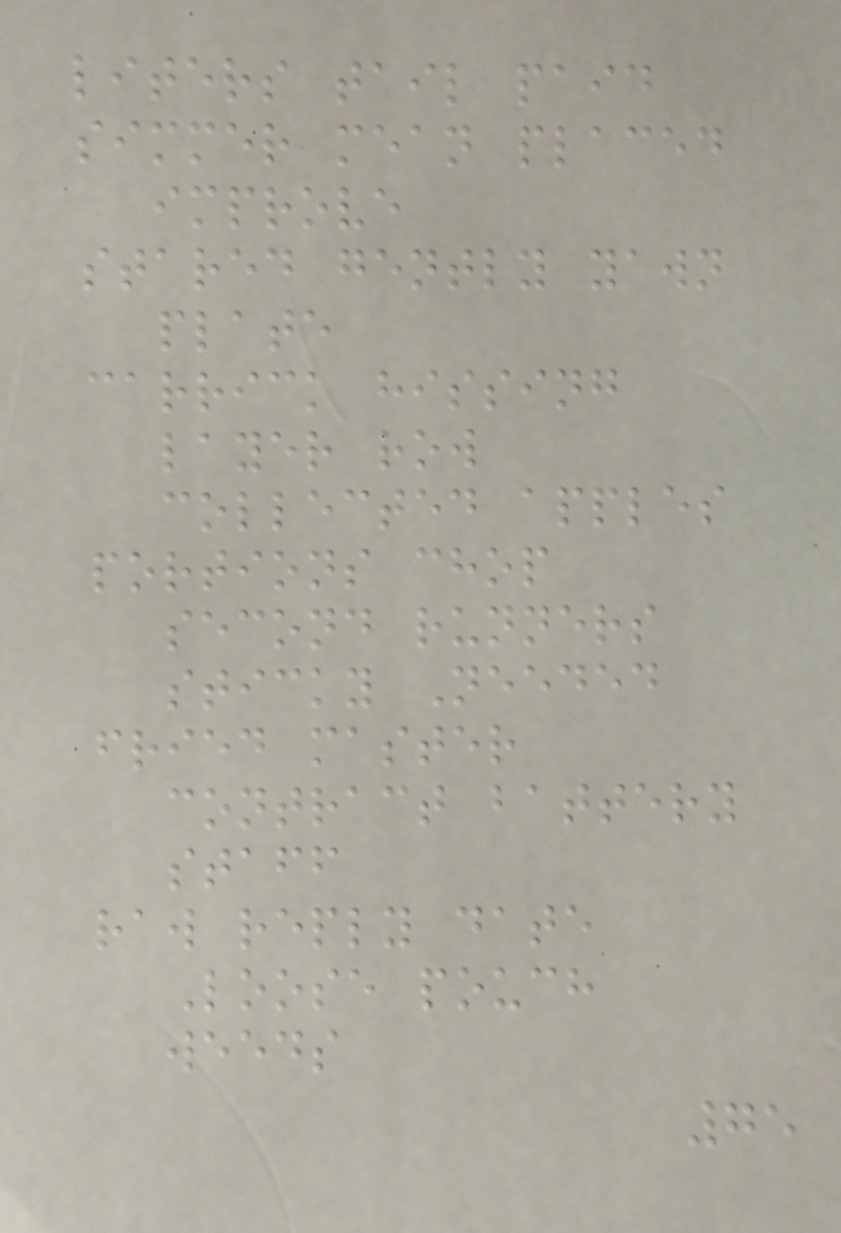liters tail paid
simmer mean placed
improve
stared gently yawn
plate
carrick hissing
layer row
collected apples
portions chop
second runners
sticky Needed
fried master
contract battery
staff
raw reply date
Loose pouch
weeds
75
